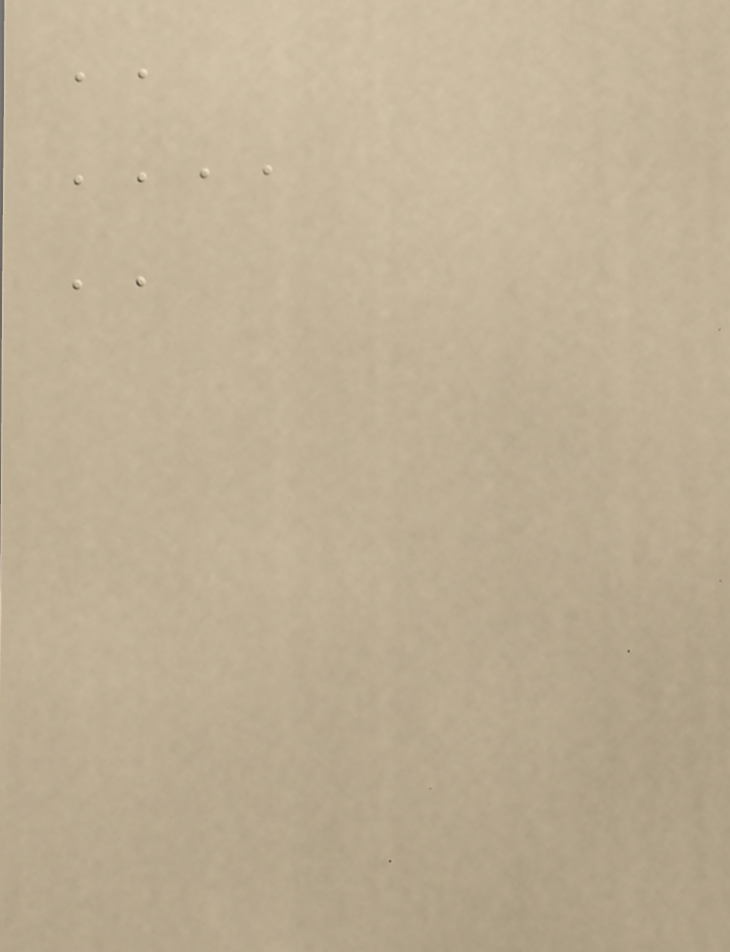, ,
, , , ,
, ,
